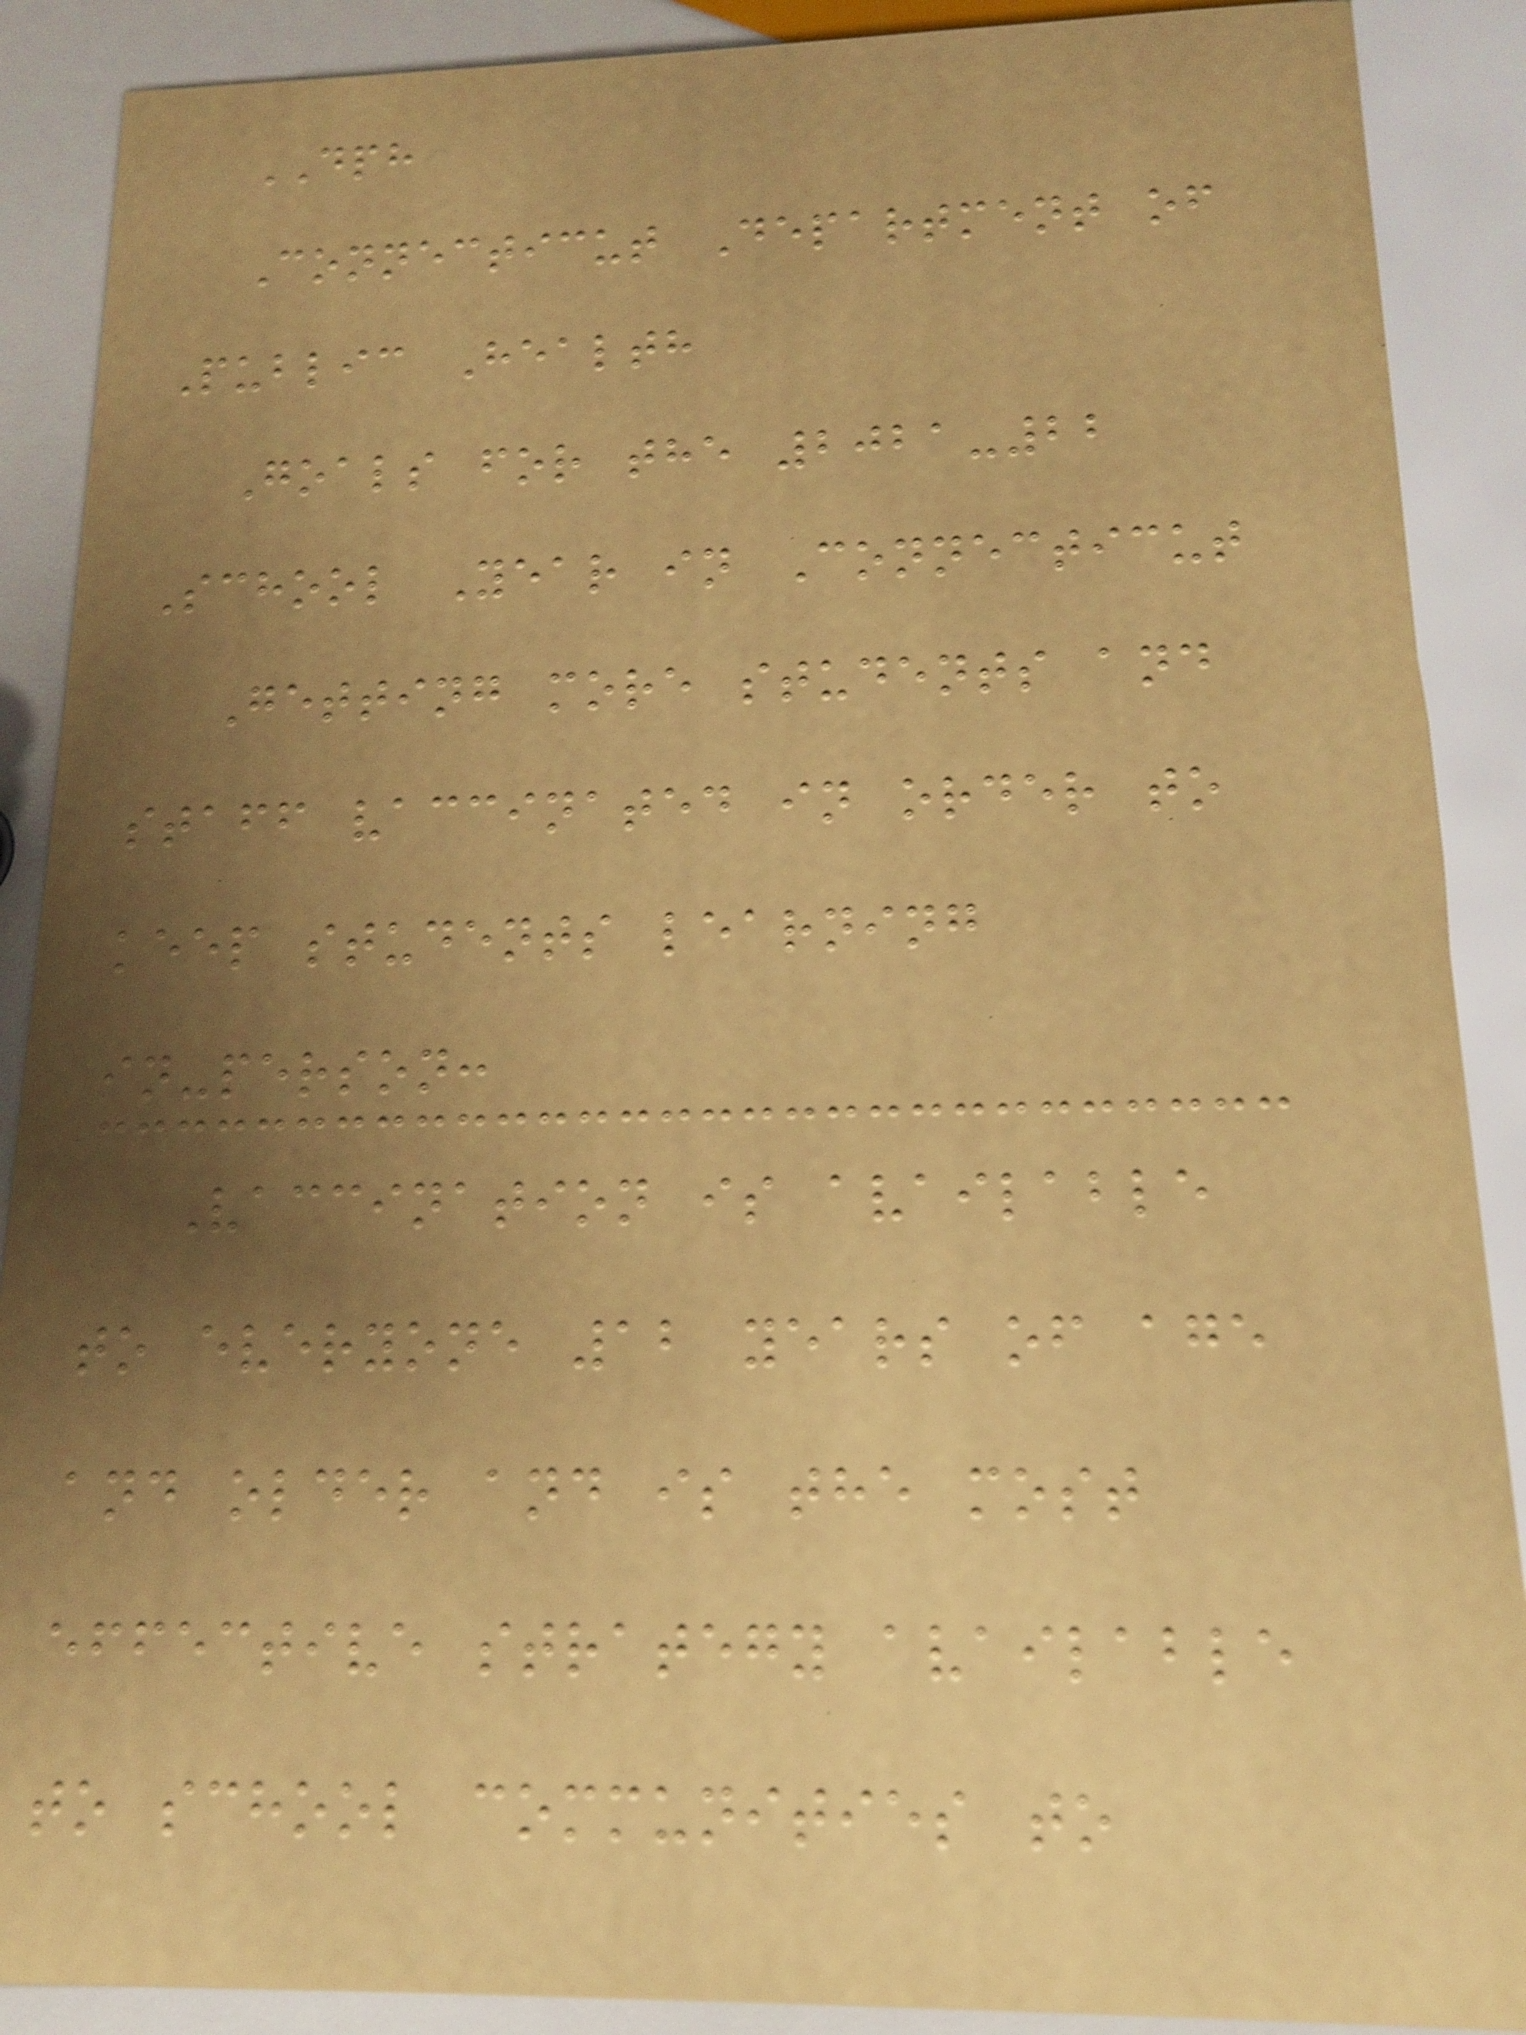DPH
Connecticut Department of
Public Health
Goals for the 2021-22
School Year in Connecticut
Getting more students and
staff vaccinated in order to
keep students learning
in-person:
Vaccination is available
to everyone 12 years of age
and older and is the most
effective strategy available
to school communities to
